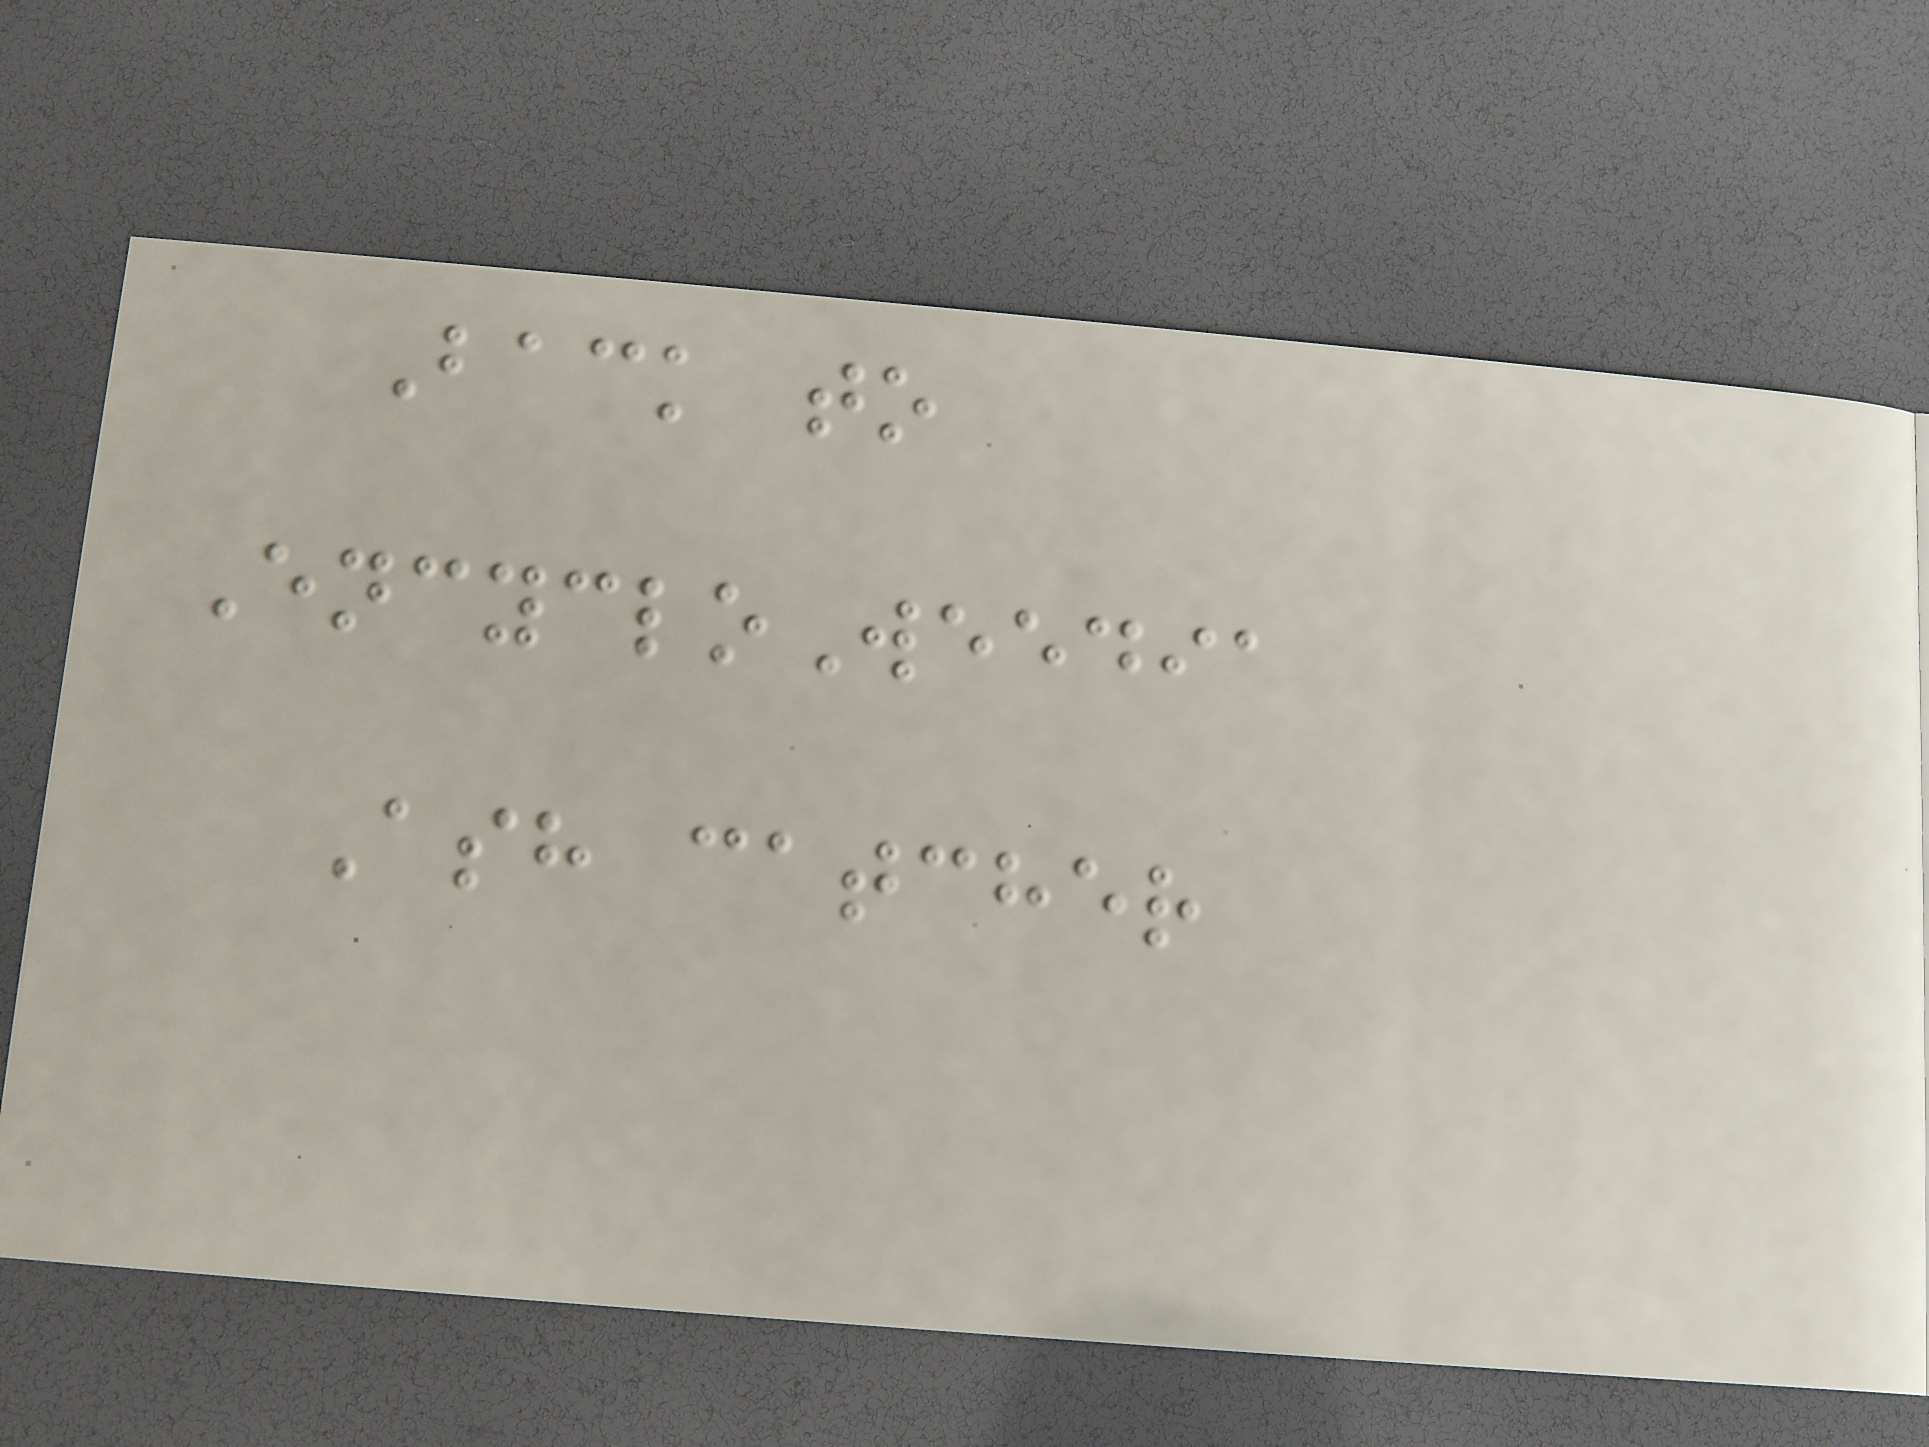Back to
EncycloWeedia
Ash catcher
